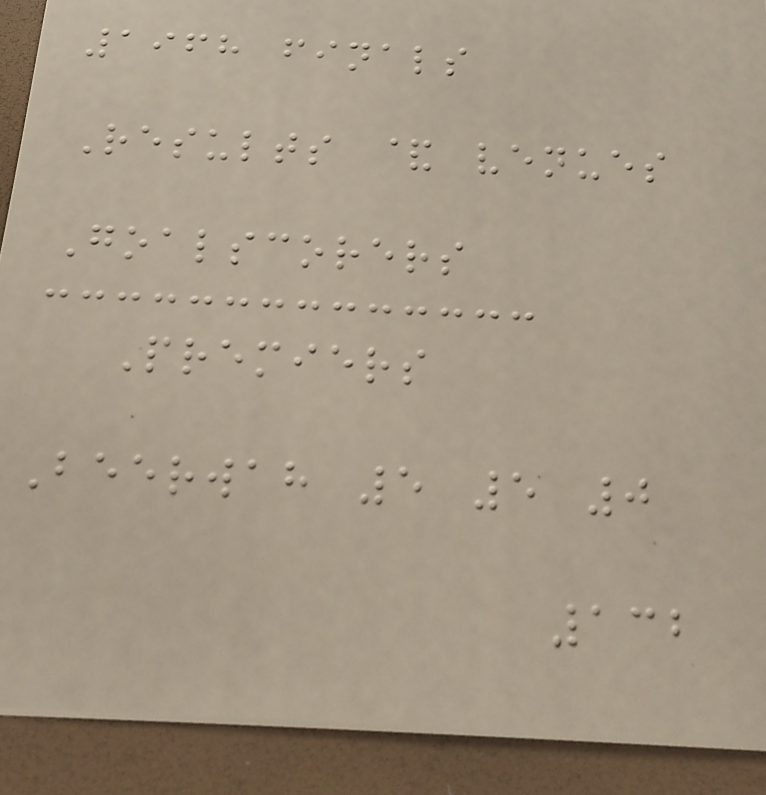1968 finals
Results & venues
Goalscorers
Premiers
Beerwah 5 5 0
132
